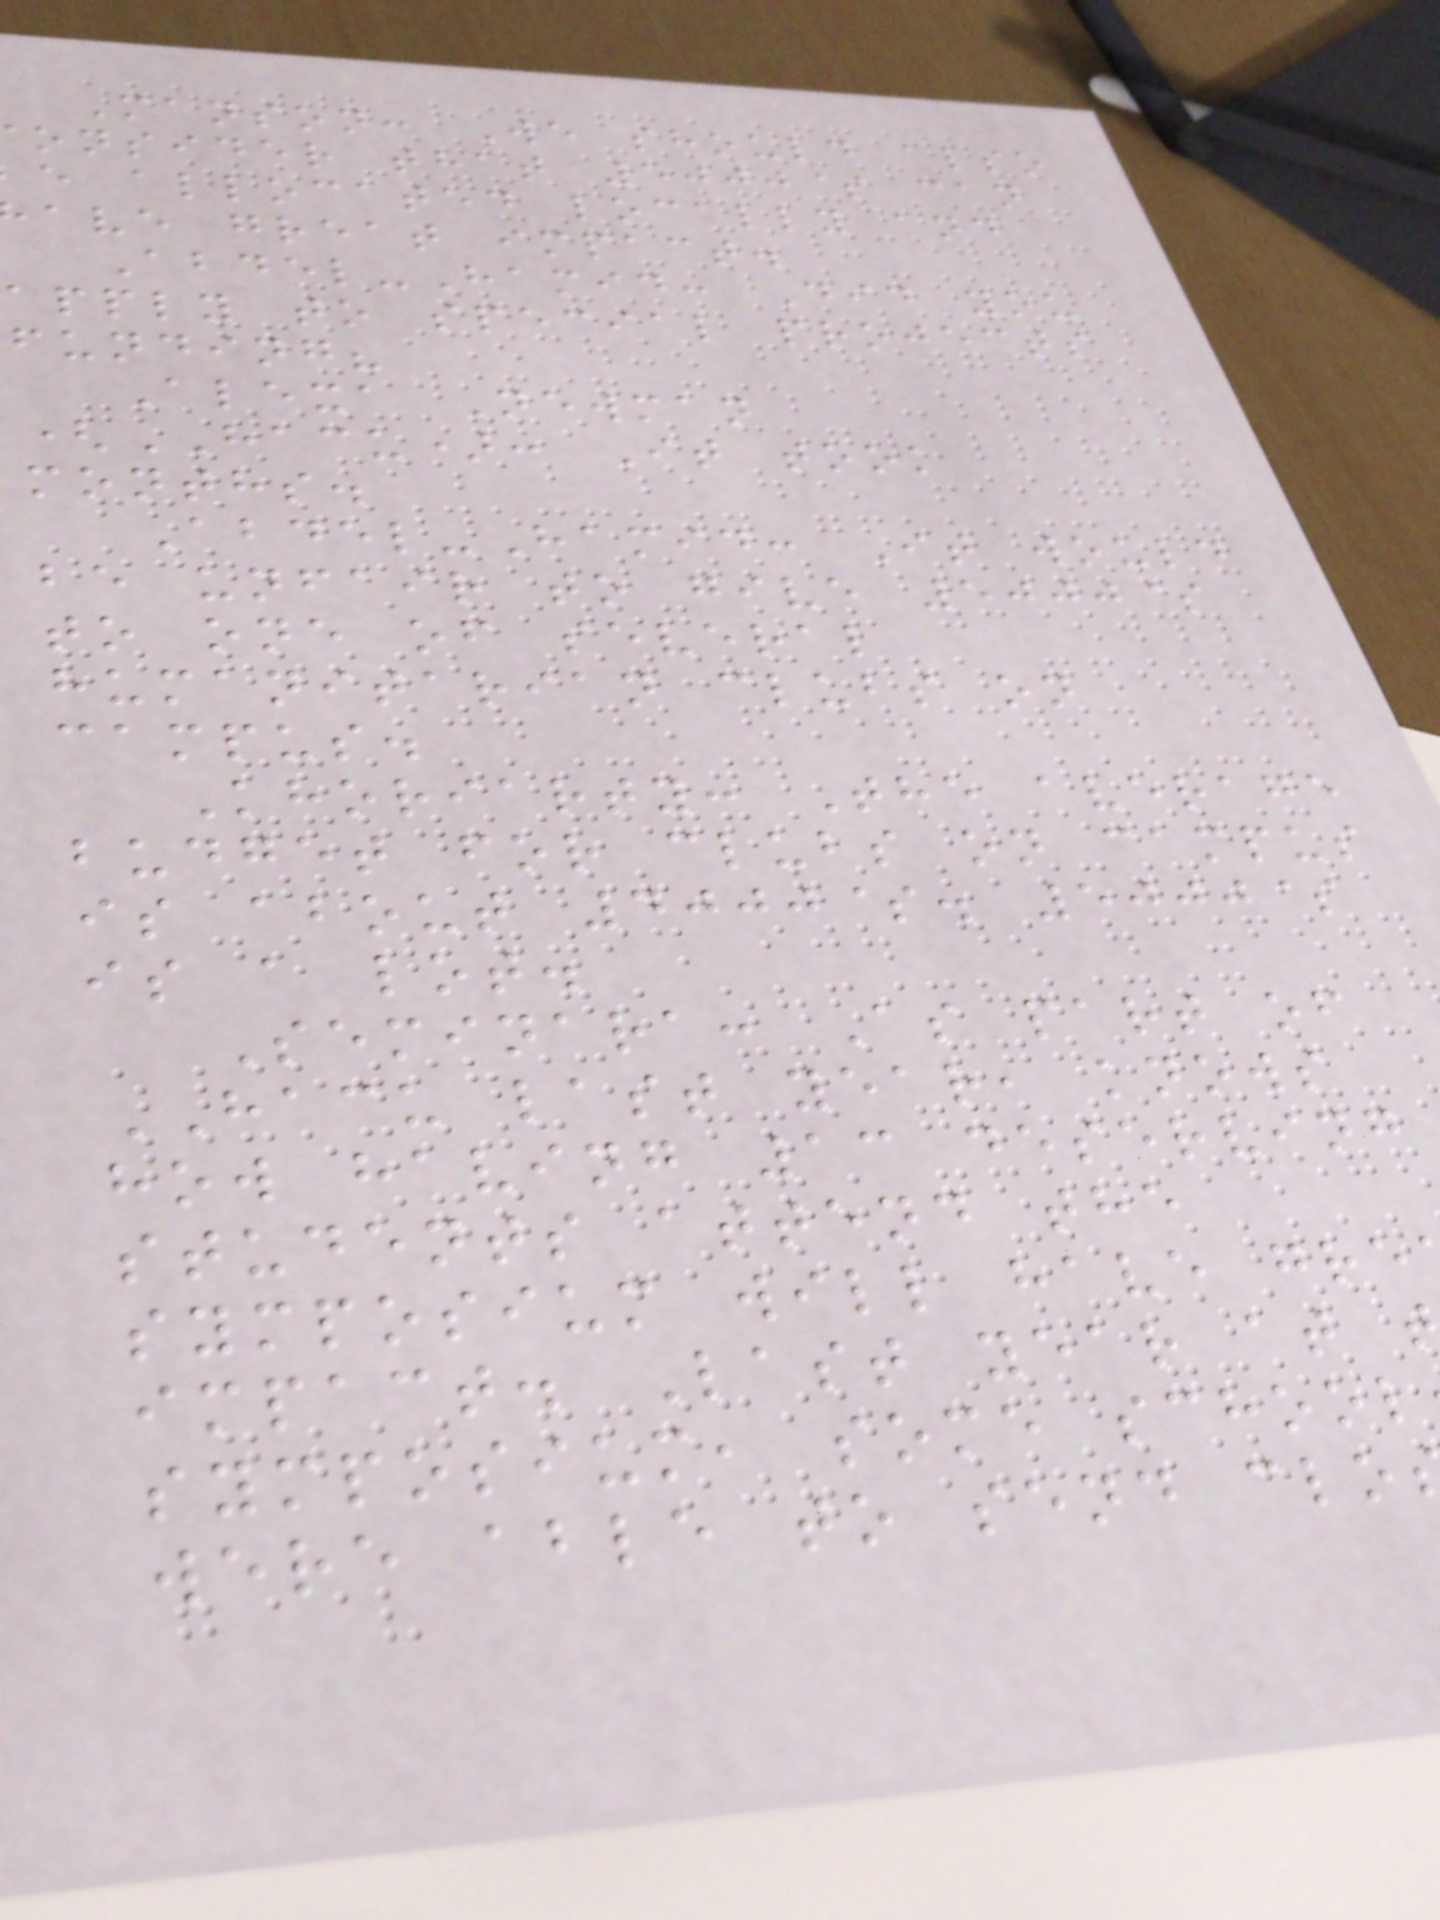Manson: We should also
onsider that 5000$ can
e allocated locally and
ave great impact.
Abdel-Hamid: Did you
apply to special projects
funding?
Alexa Newman
(HACU): It took
months.
Abdel-Hamid: It would
be unfair to give 5000$
to one of several
humanitarian clubs on
campus.
Khoriarty: The average
budget for clubs on campus
is about 4000$. 5000$
is a lot.
Seminara: As part of
HACU last year, knows
how having 13 deserving
students attend the
symposium will have gre
impact. Last year at
symposium, some school
were able to send clo
